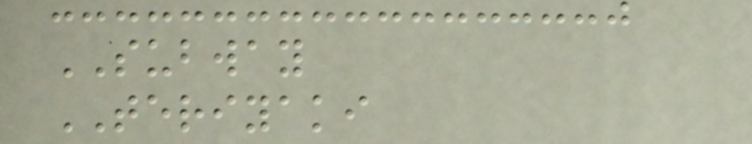SUBWAY
TERIYAKI
